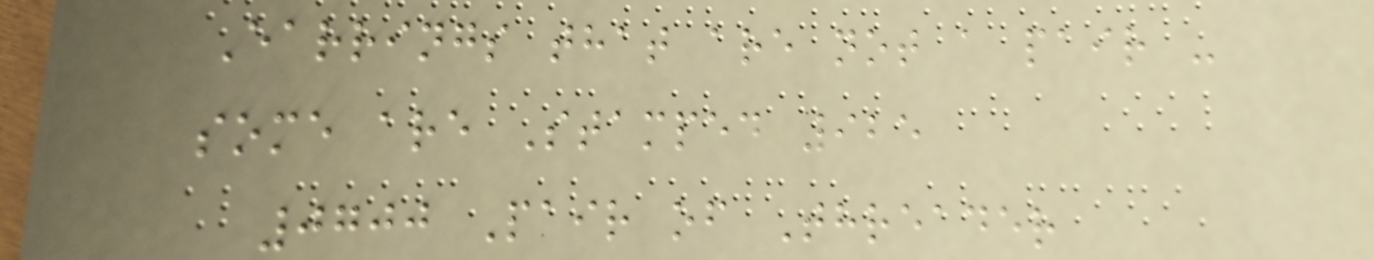Earrings that are not a pair -
some are Stamped 925
0700 Pair of Threader
